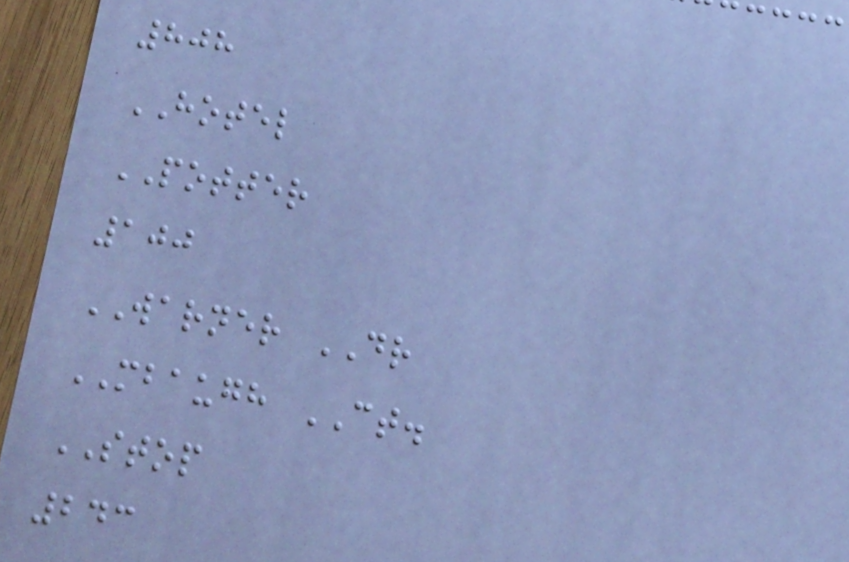808
HOTEL
POTTER
100
WARNER DR
MBAUGH CT.
STOP
243
